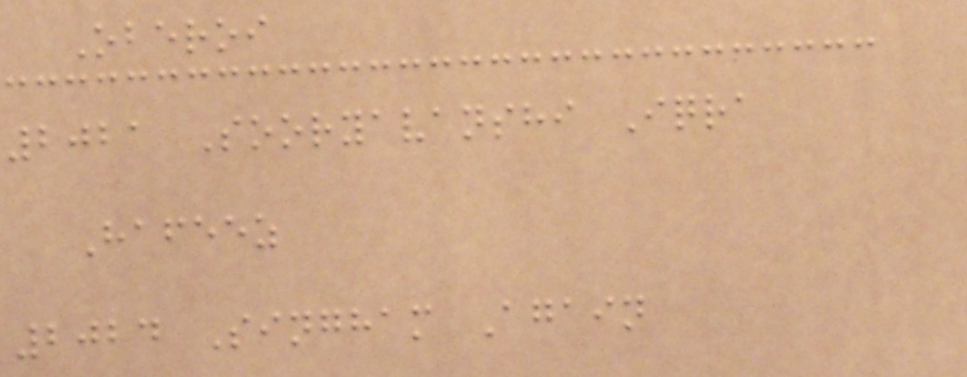Oberoi
2021 Sooryavanshi Iqra
Hafeez
2024 Singham Again
